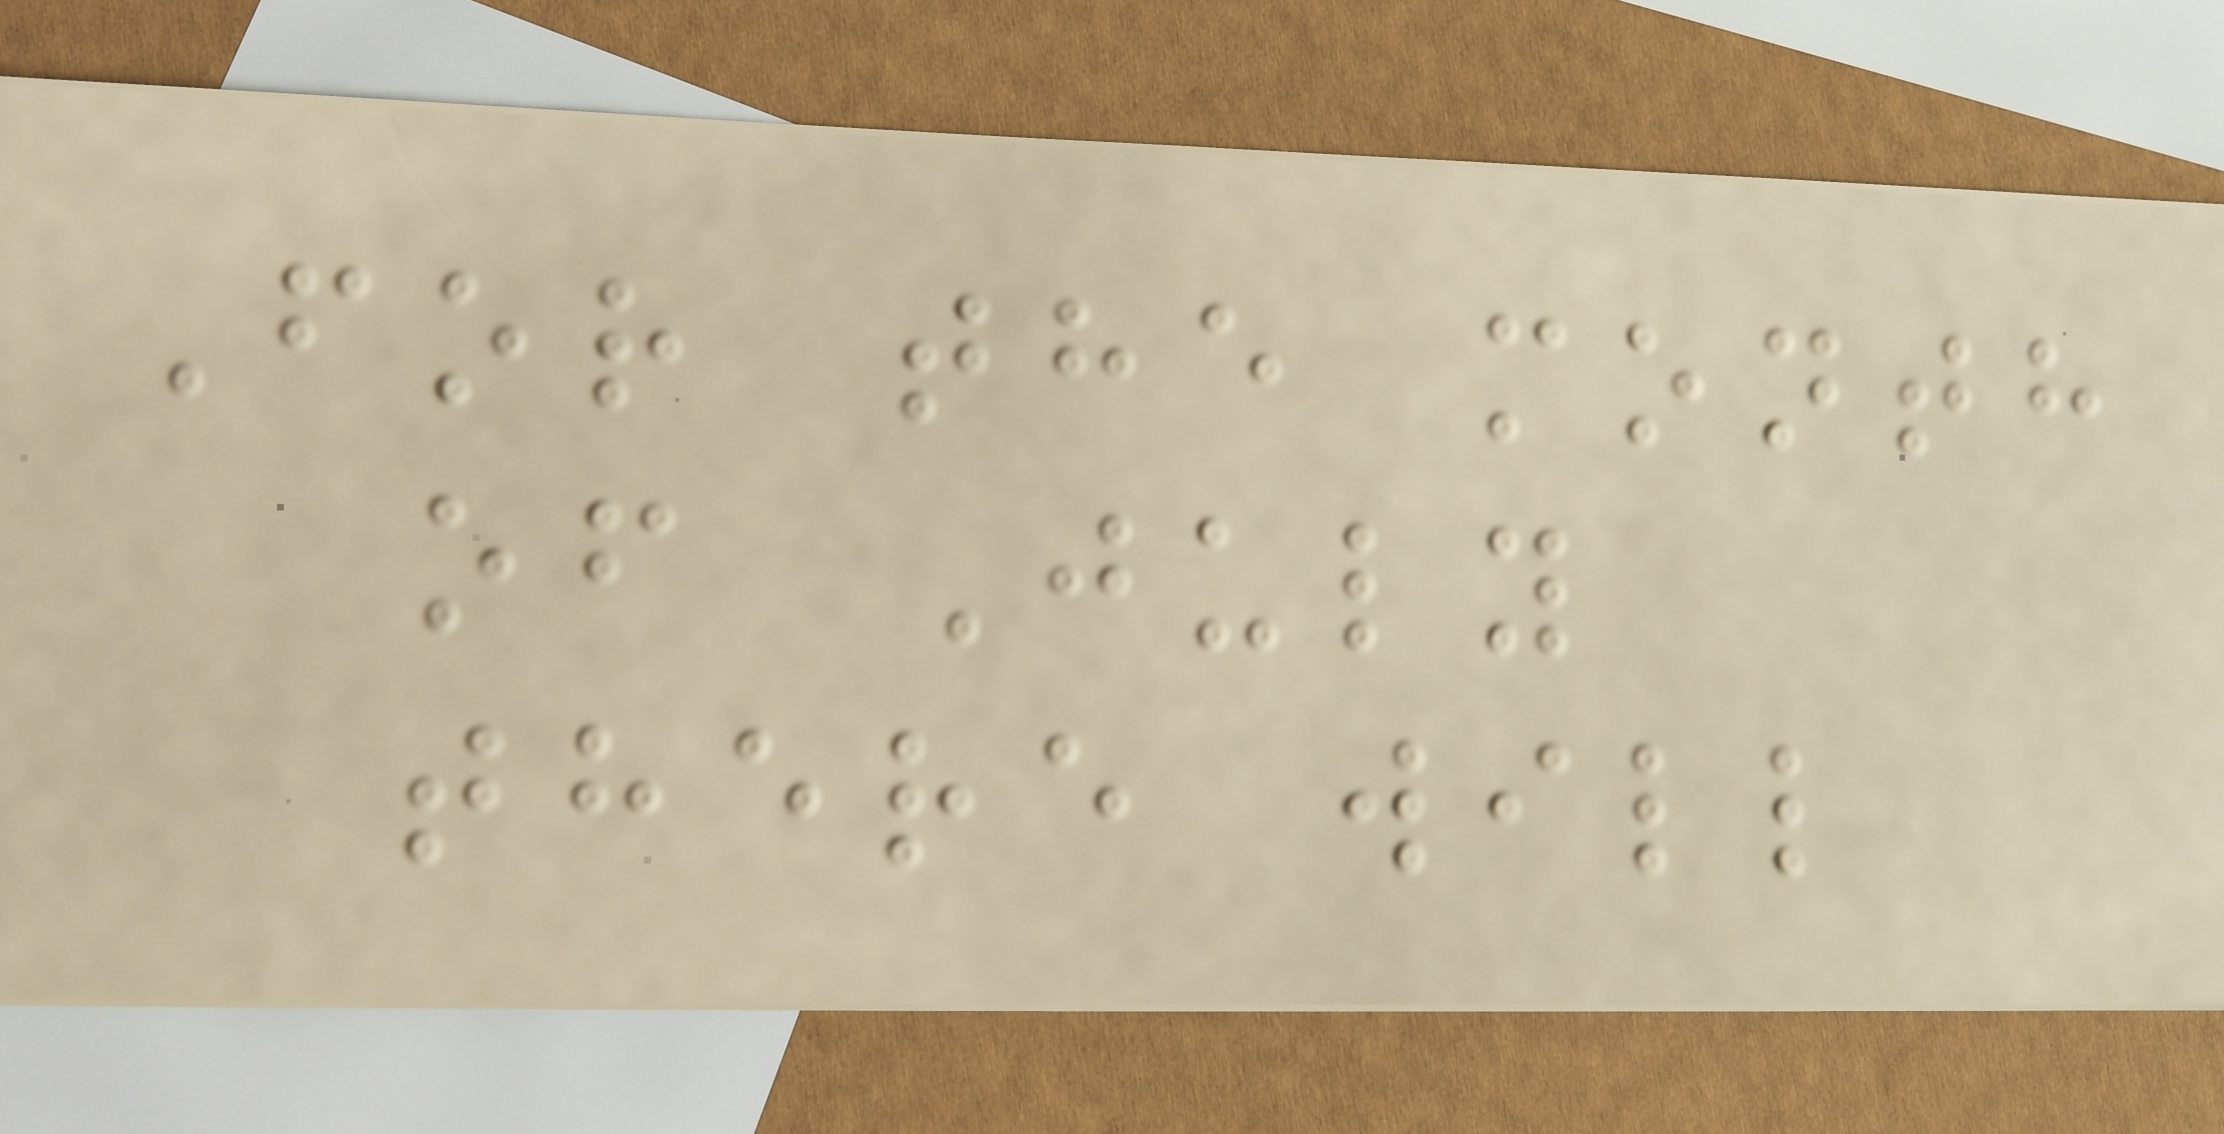For the month
of July
there will
